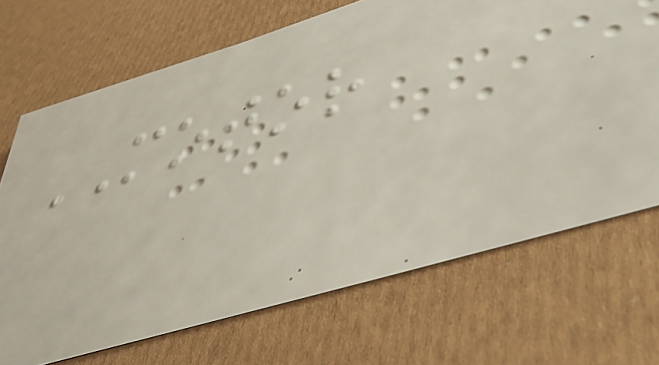MOTOR
